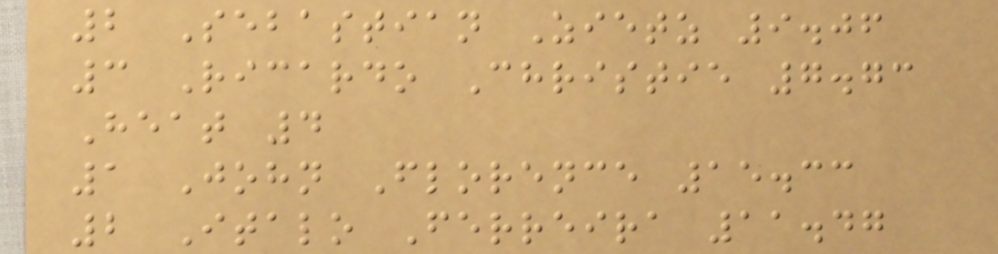2 Sebastian Zietz 9.06
3 Ricardo Christie 7.73
Heat 4
1 John Florence 15.33
2 Italo Ferreira 11.47
